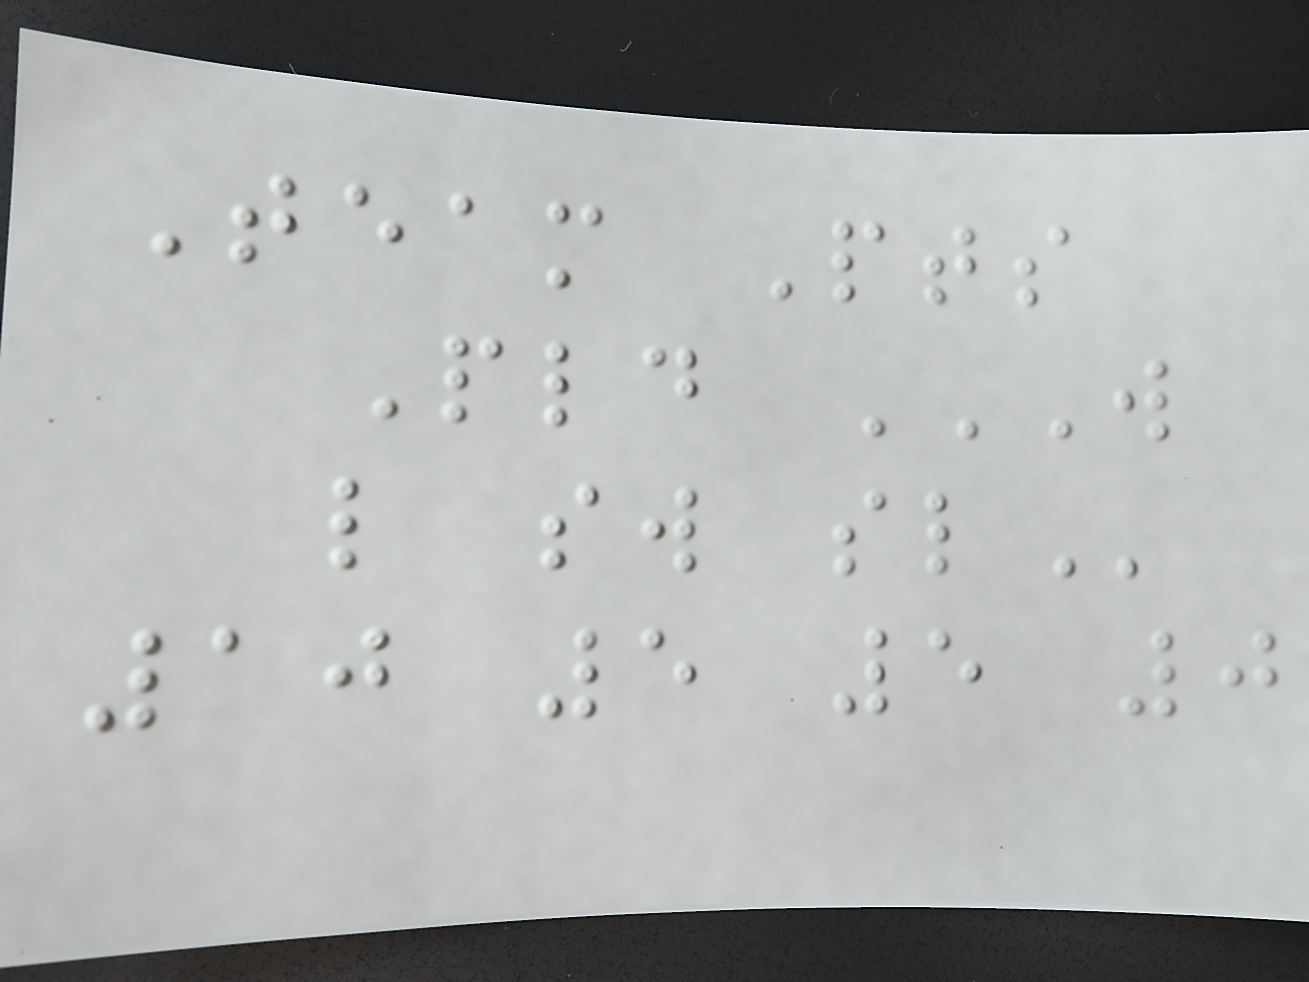Team Pts
Pld W
L SW SL
10 5 5 0
